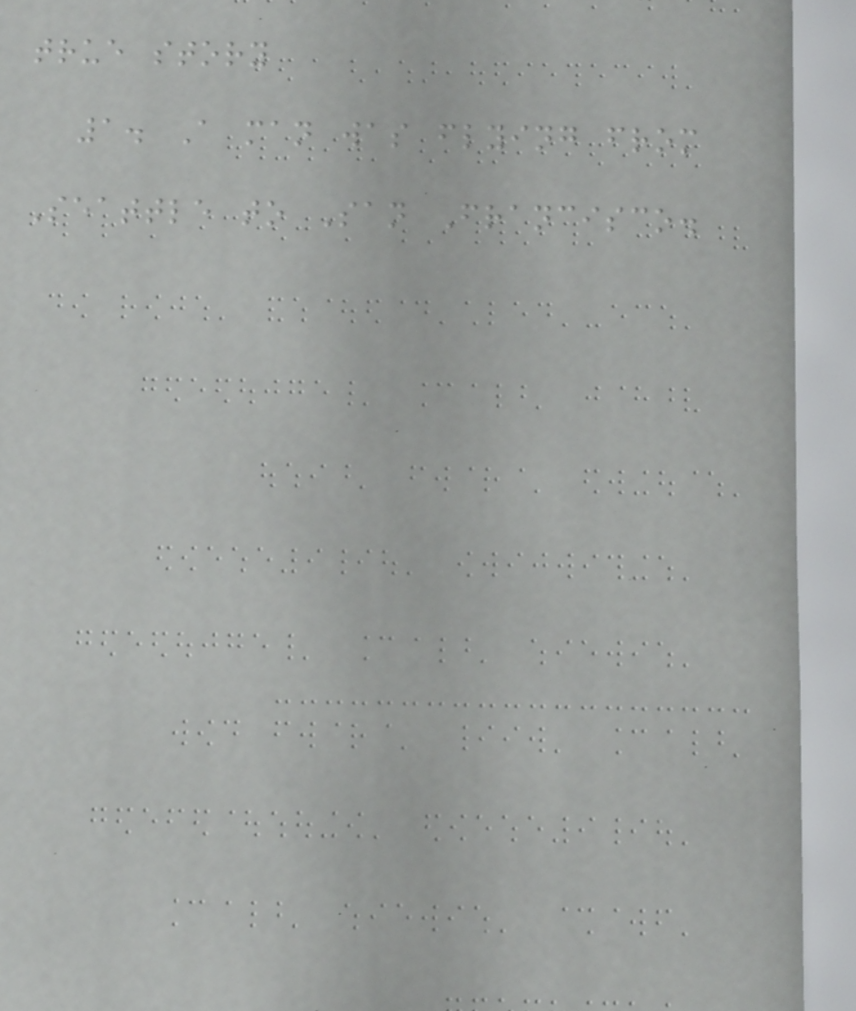true story
1. A man was flying from
Seattle to San Francisco.
